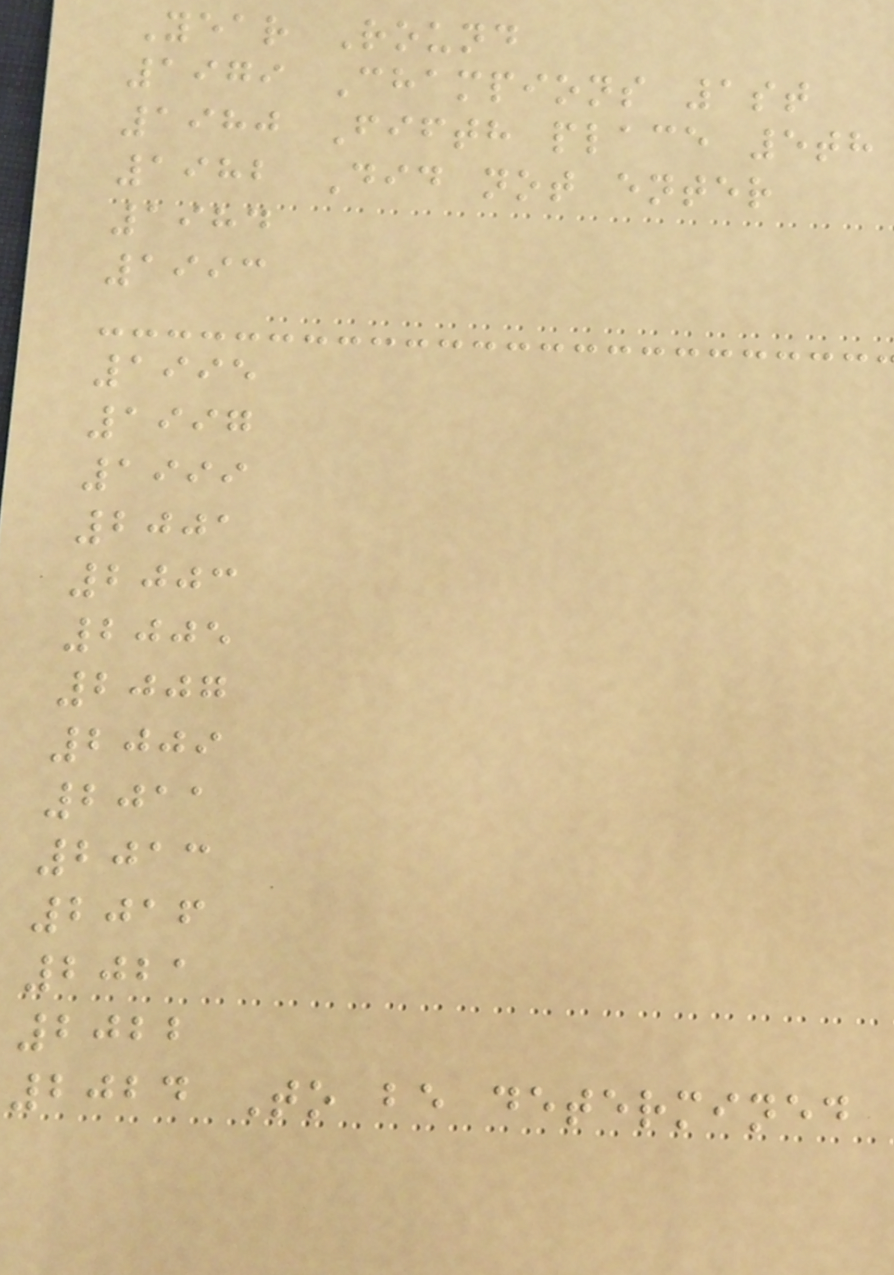Year Round
1979 Champions 1st
1980 Fifth place 5th
1982 Did not enter
1984
1993
1995
1997
1999
2001
2003
2005
2007
2009
2011
2013
2016
2021
2022
2024 To be determined
